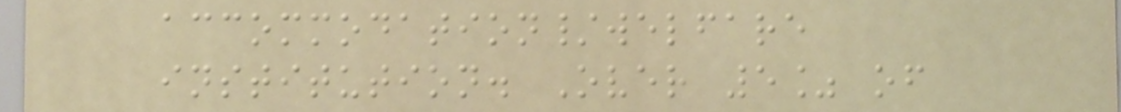accommodation/welfare
institution. Over 5% of
